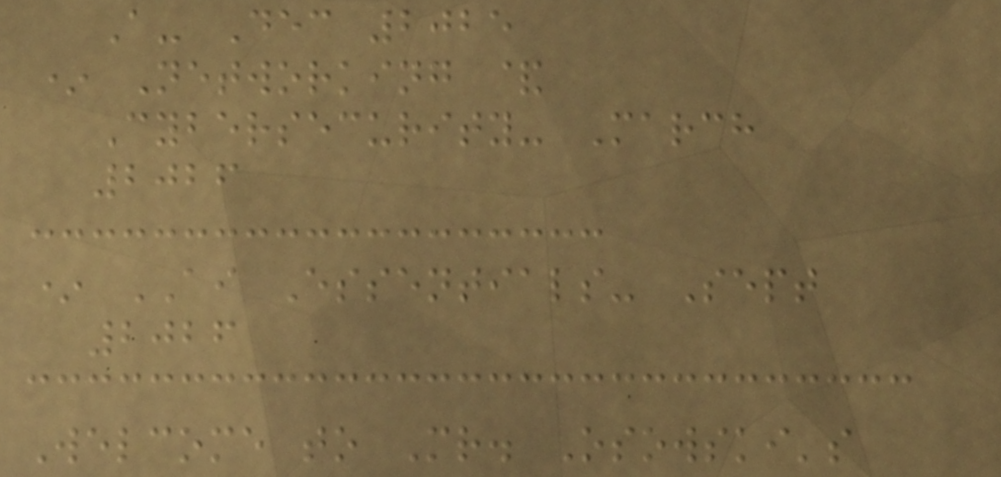A- Dec 2025
* Networking &
Cybersecurity- March
2026
* AI Essentials- Sept
2026
Welcome to Mr. Osowski's
